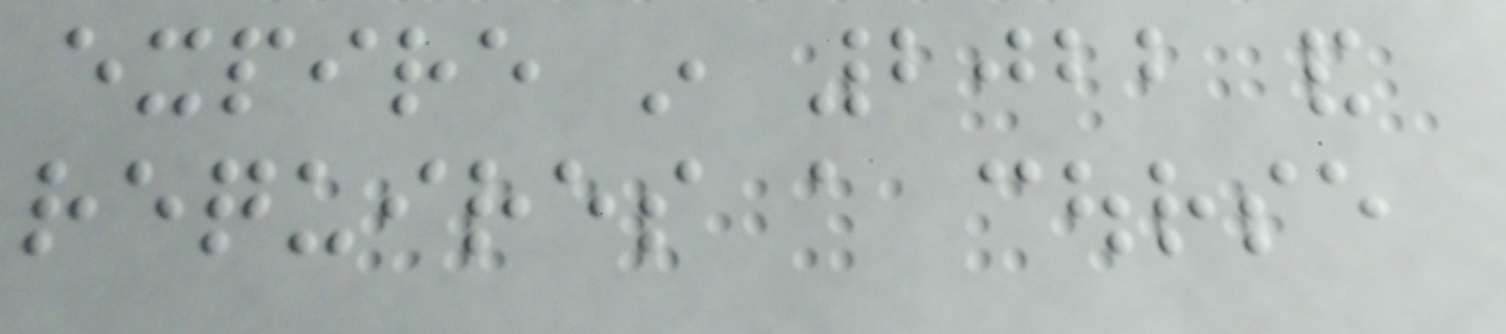expire in 2022 and
requires a course
